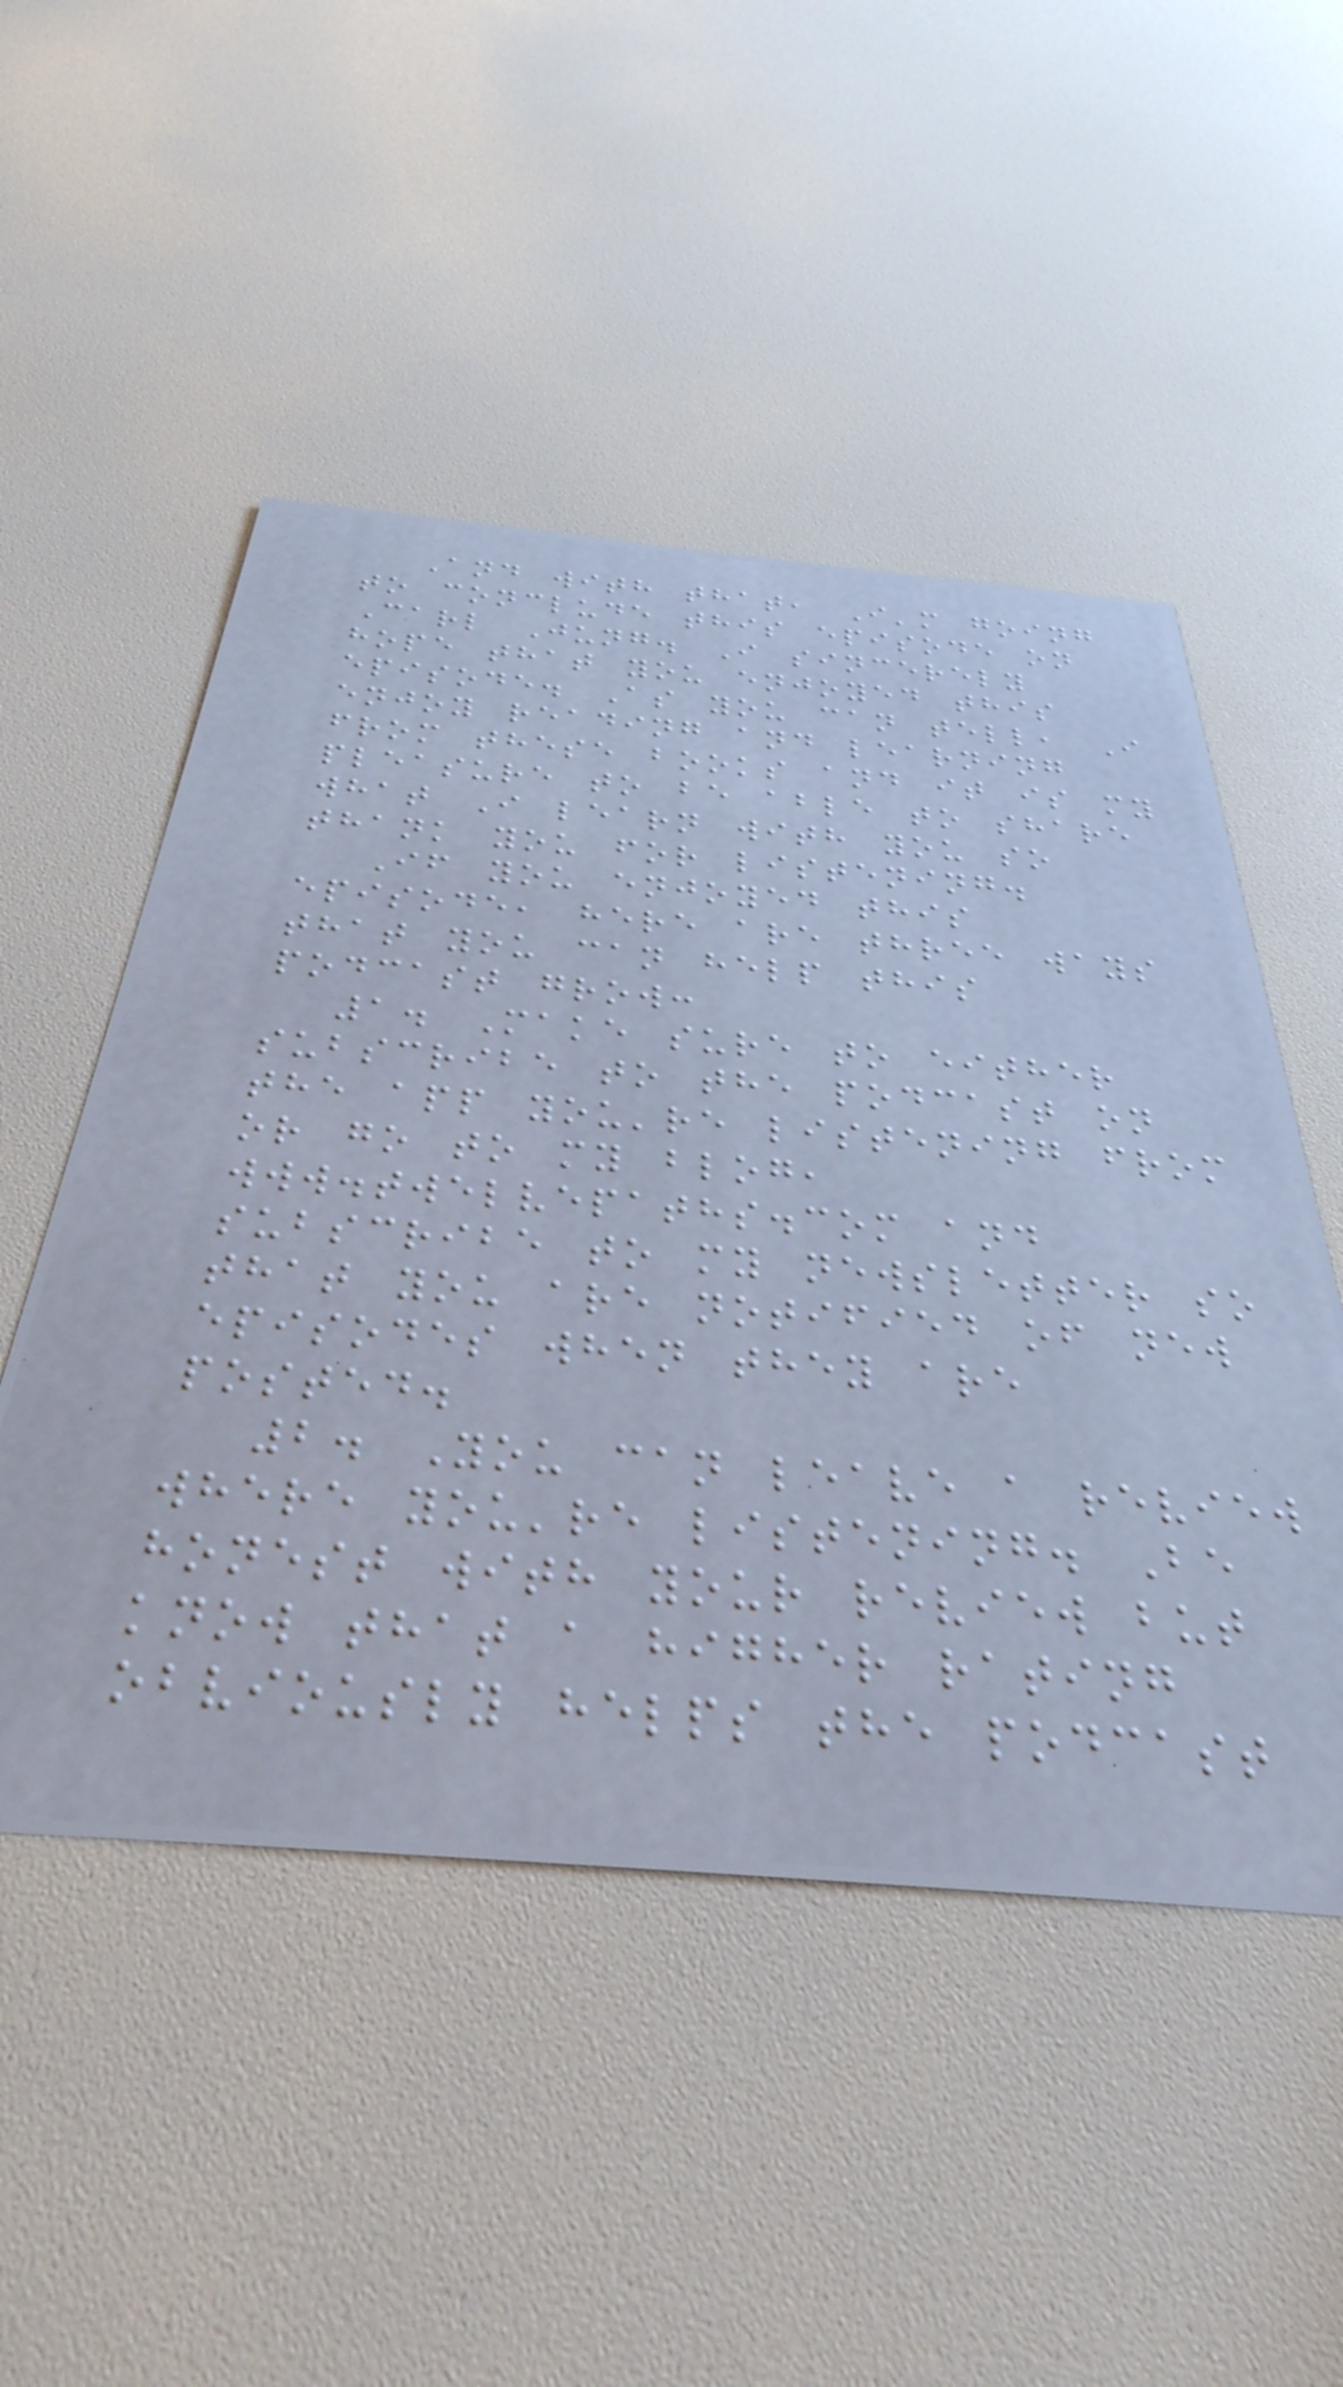And with that, I'm going
to conclude this episode on
Carl Jung. I sincerely
hope that you enjoyed this
episode. As you can tell, I
enjoy reading and learning
from these books and it is my
pleasure to be able to share
what I learn with you so
thank you for listening.
If you enjoyed this
episode, here are three ways
that you can help this
podcast grow:
1. Make sure to either
subscribe to the podcast on
the app you're listening from
or go to my blog,
www.twelvepaths.com and
subscribe to my newsletter so
that you are notified of new
episodes when they are
posted.
2. You can leave a review
where you're listening. Be
honest with your review but
know that a higher rating
obviously helps the podcast
